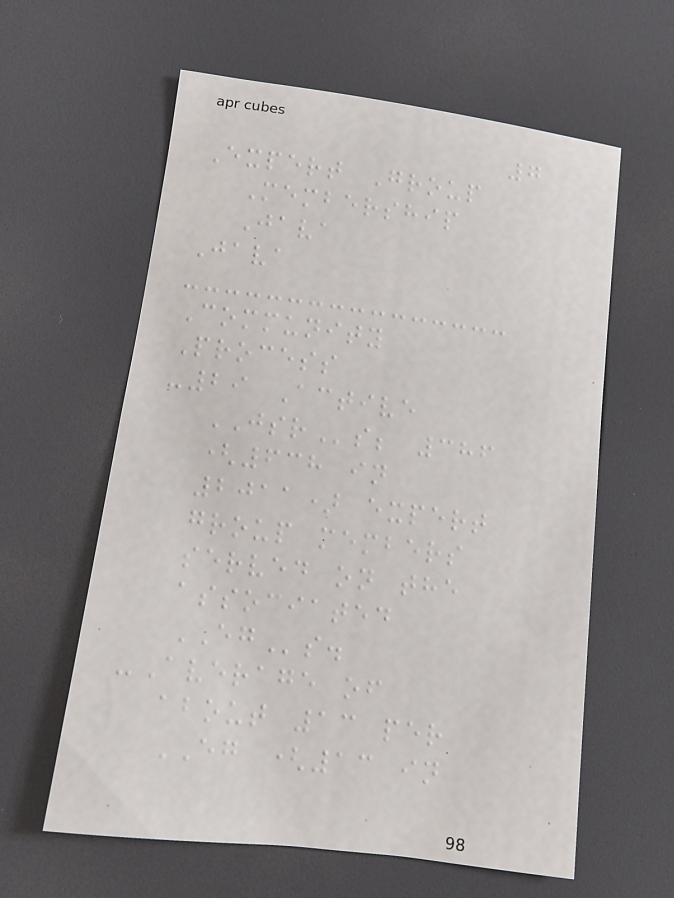7
Expert Group
Membership
Java
Java
Community
Process
-29 Active
JSRs; 386
(638 in
2011) expert
group members
served on the
associated
EGs.
-Average of
about 13 per
EG (13 in
